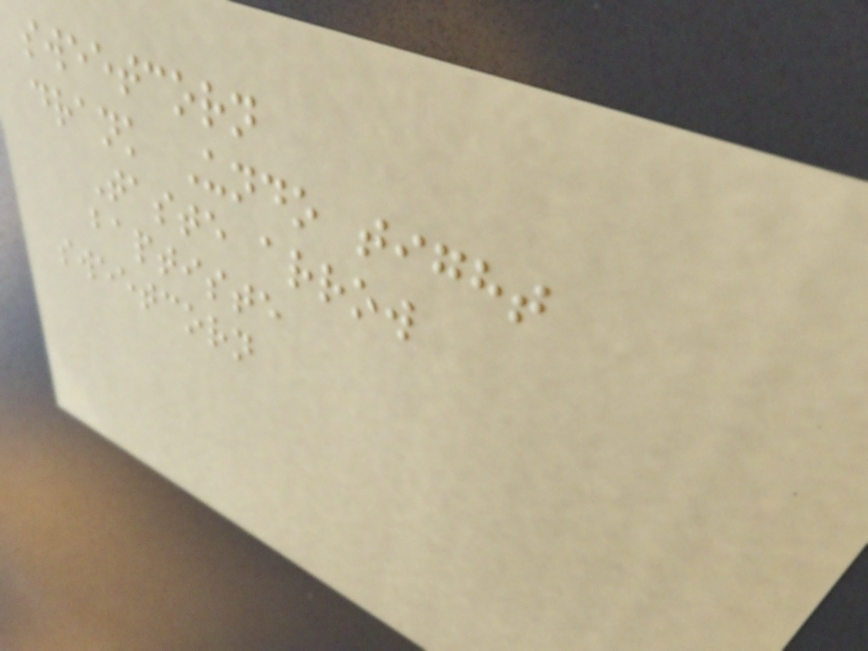sweetcorn
drank Undo tight
Taste arrow
baptiste
sweetcorn
